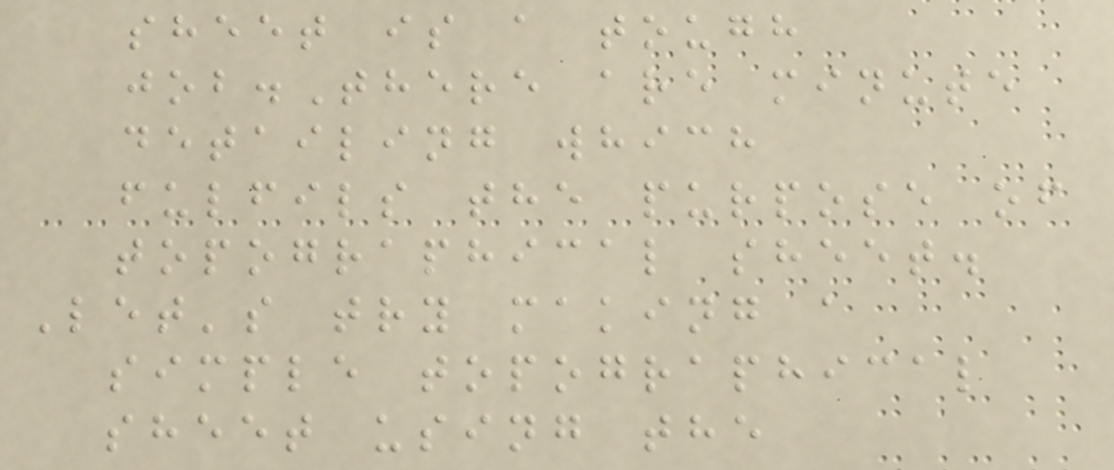sheet is a tough
job.There are minute
detailing which
fulfils the purpose of
topographical sheet.
Let's try making a
simple topographical
sheet using the
